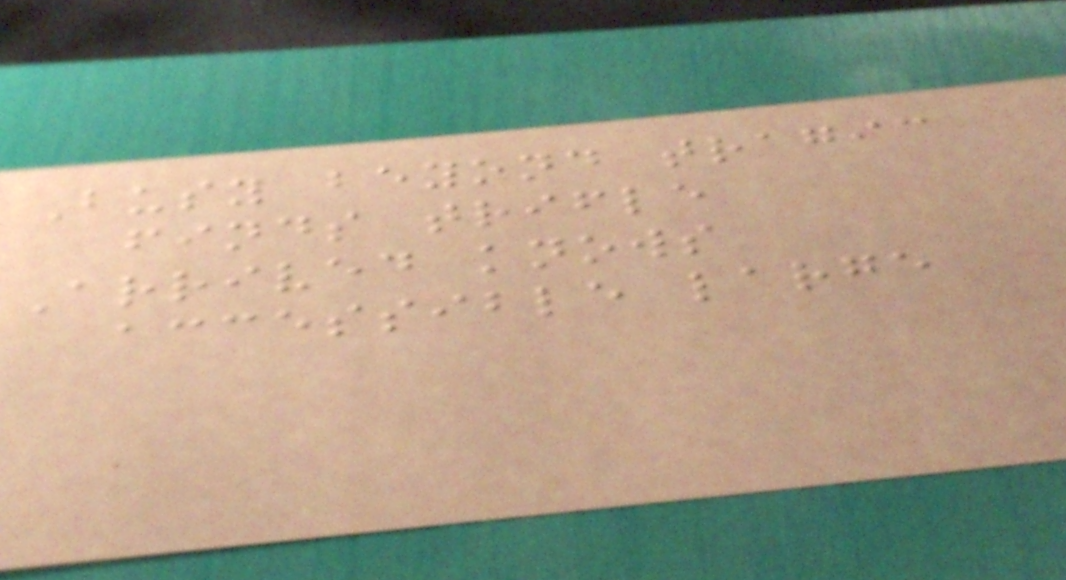Busy beyond tragic
finds trifle
Arrived knows
accessible large
